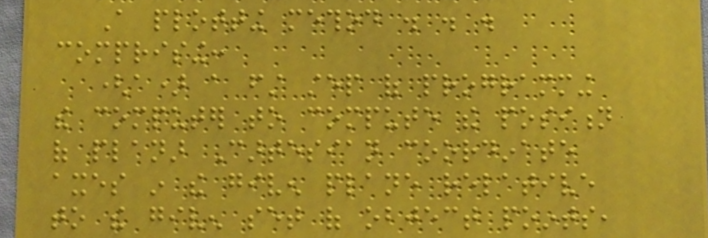A plotting method . . .
comprising:
(a) a first step of programming
the computer to compute the position
of planar Cartesian coordinate
axes in the given plane relative
to the given set of object points,
